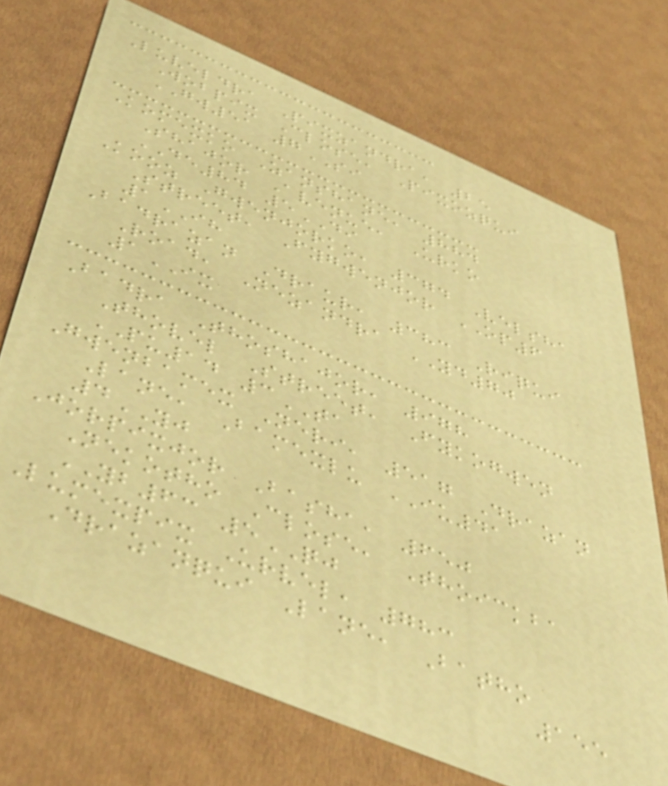Luveldra Pixzandra, 25
Wobpix Close, Pixozqui
GW51 7SI
Komexko Zanshane, 884
Shajor Avenue, Urko
DE84 5DI
Kooz Gwenjorko, 374 Velsha
Street, Fygwenjor OP6
1IH
Badrazan Draur, 383 Riqui
Road, Nezandra YD70
1IX
Badra Thoshajor, 978
Thovel Street, Fykogwen
PU14 3TA
Gwenbamex Neri, 517 Drazan
Lane, Bamexlu IU41
4YJ
Jorpixjor Basha, 650
Nekotho Close, Thoickba
YB63 5QJ
Lumexpix Urvel, 783
Drazanqui Lane, Batho
155
